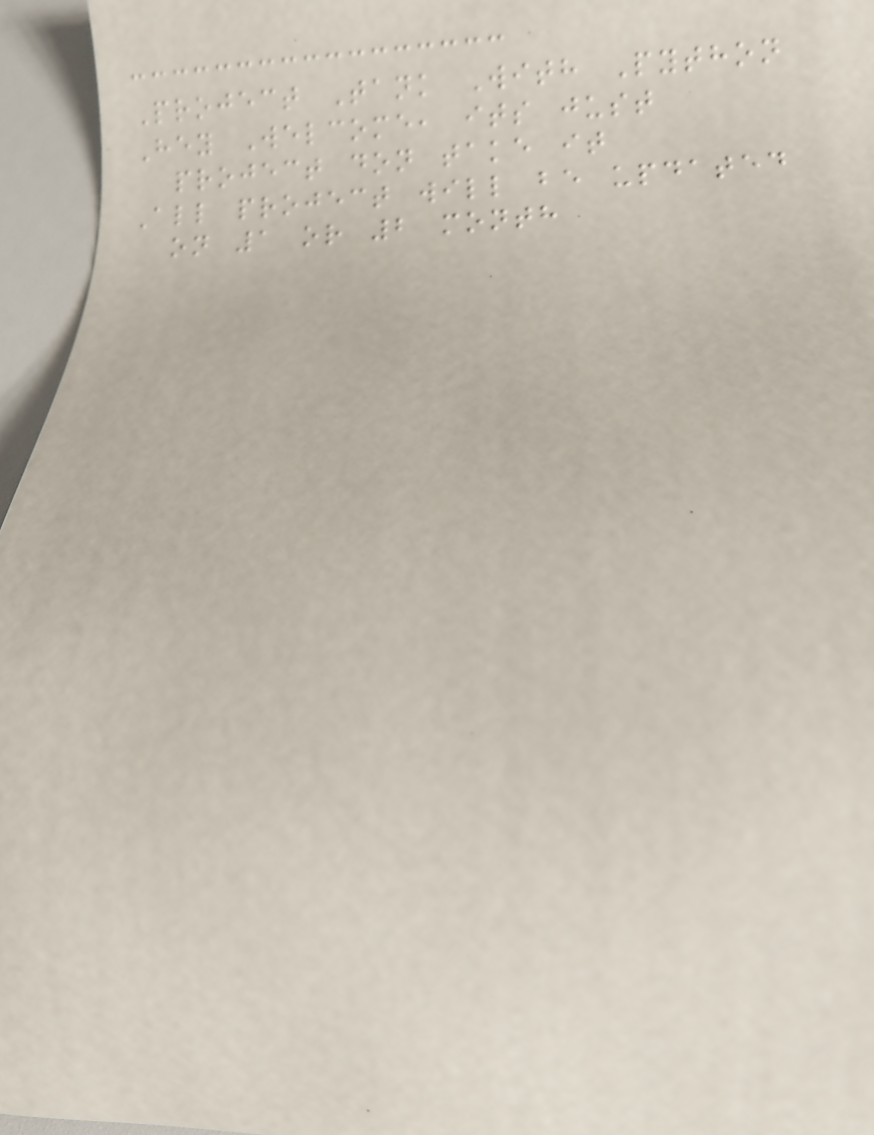Project Tank With Python
Hey Welcome, its just
project don take it
All project will be updated
on 1 or 2 month
